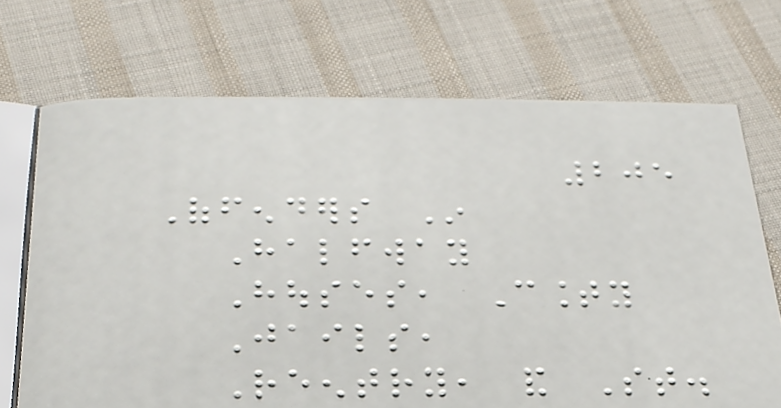205
Offenders In
Halfway
Houses, County
Jails,
Reentry, and St.
